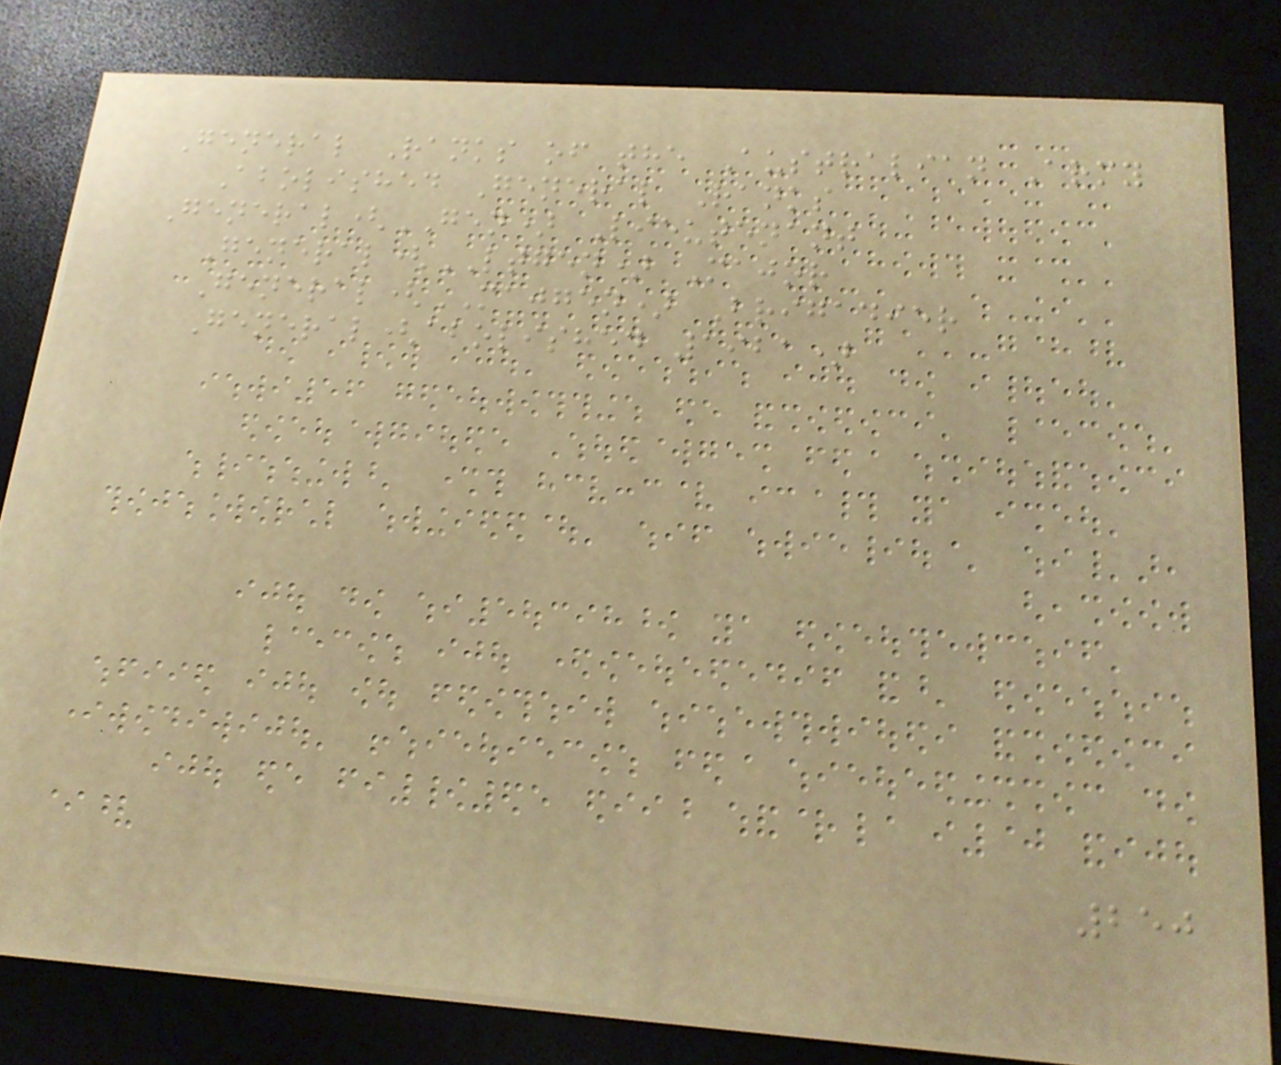General Ranks of the Australian Army
Abolished General Ranks
General(GEN) Lieutenant
General(LTGEN) Major
General(MAJGEN) Brigadier
General(abolished 1921)
250
